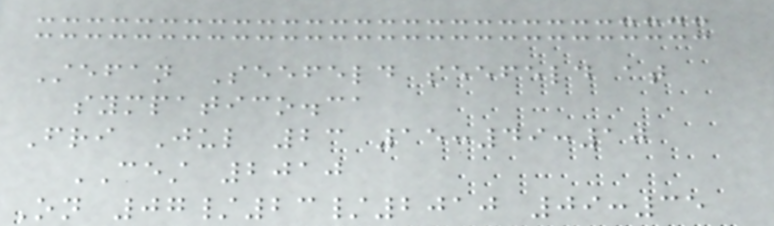Stefan Seefeld seefeld at
sympatico.ca
Fri Jul 23 15:49:10
CEST 2010
On 07/23/2010 09:35
